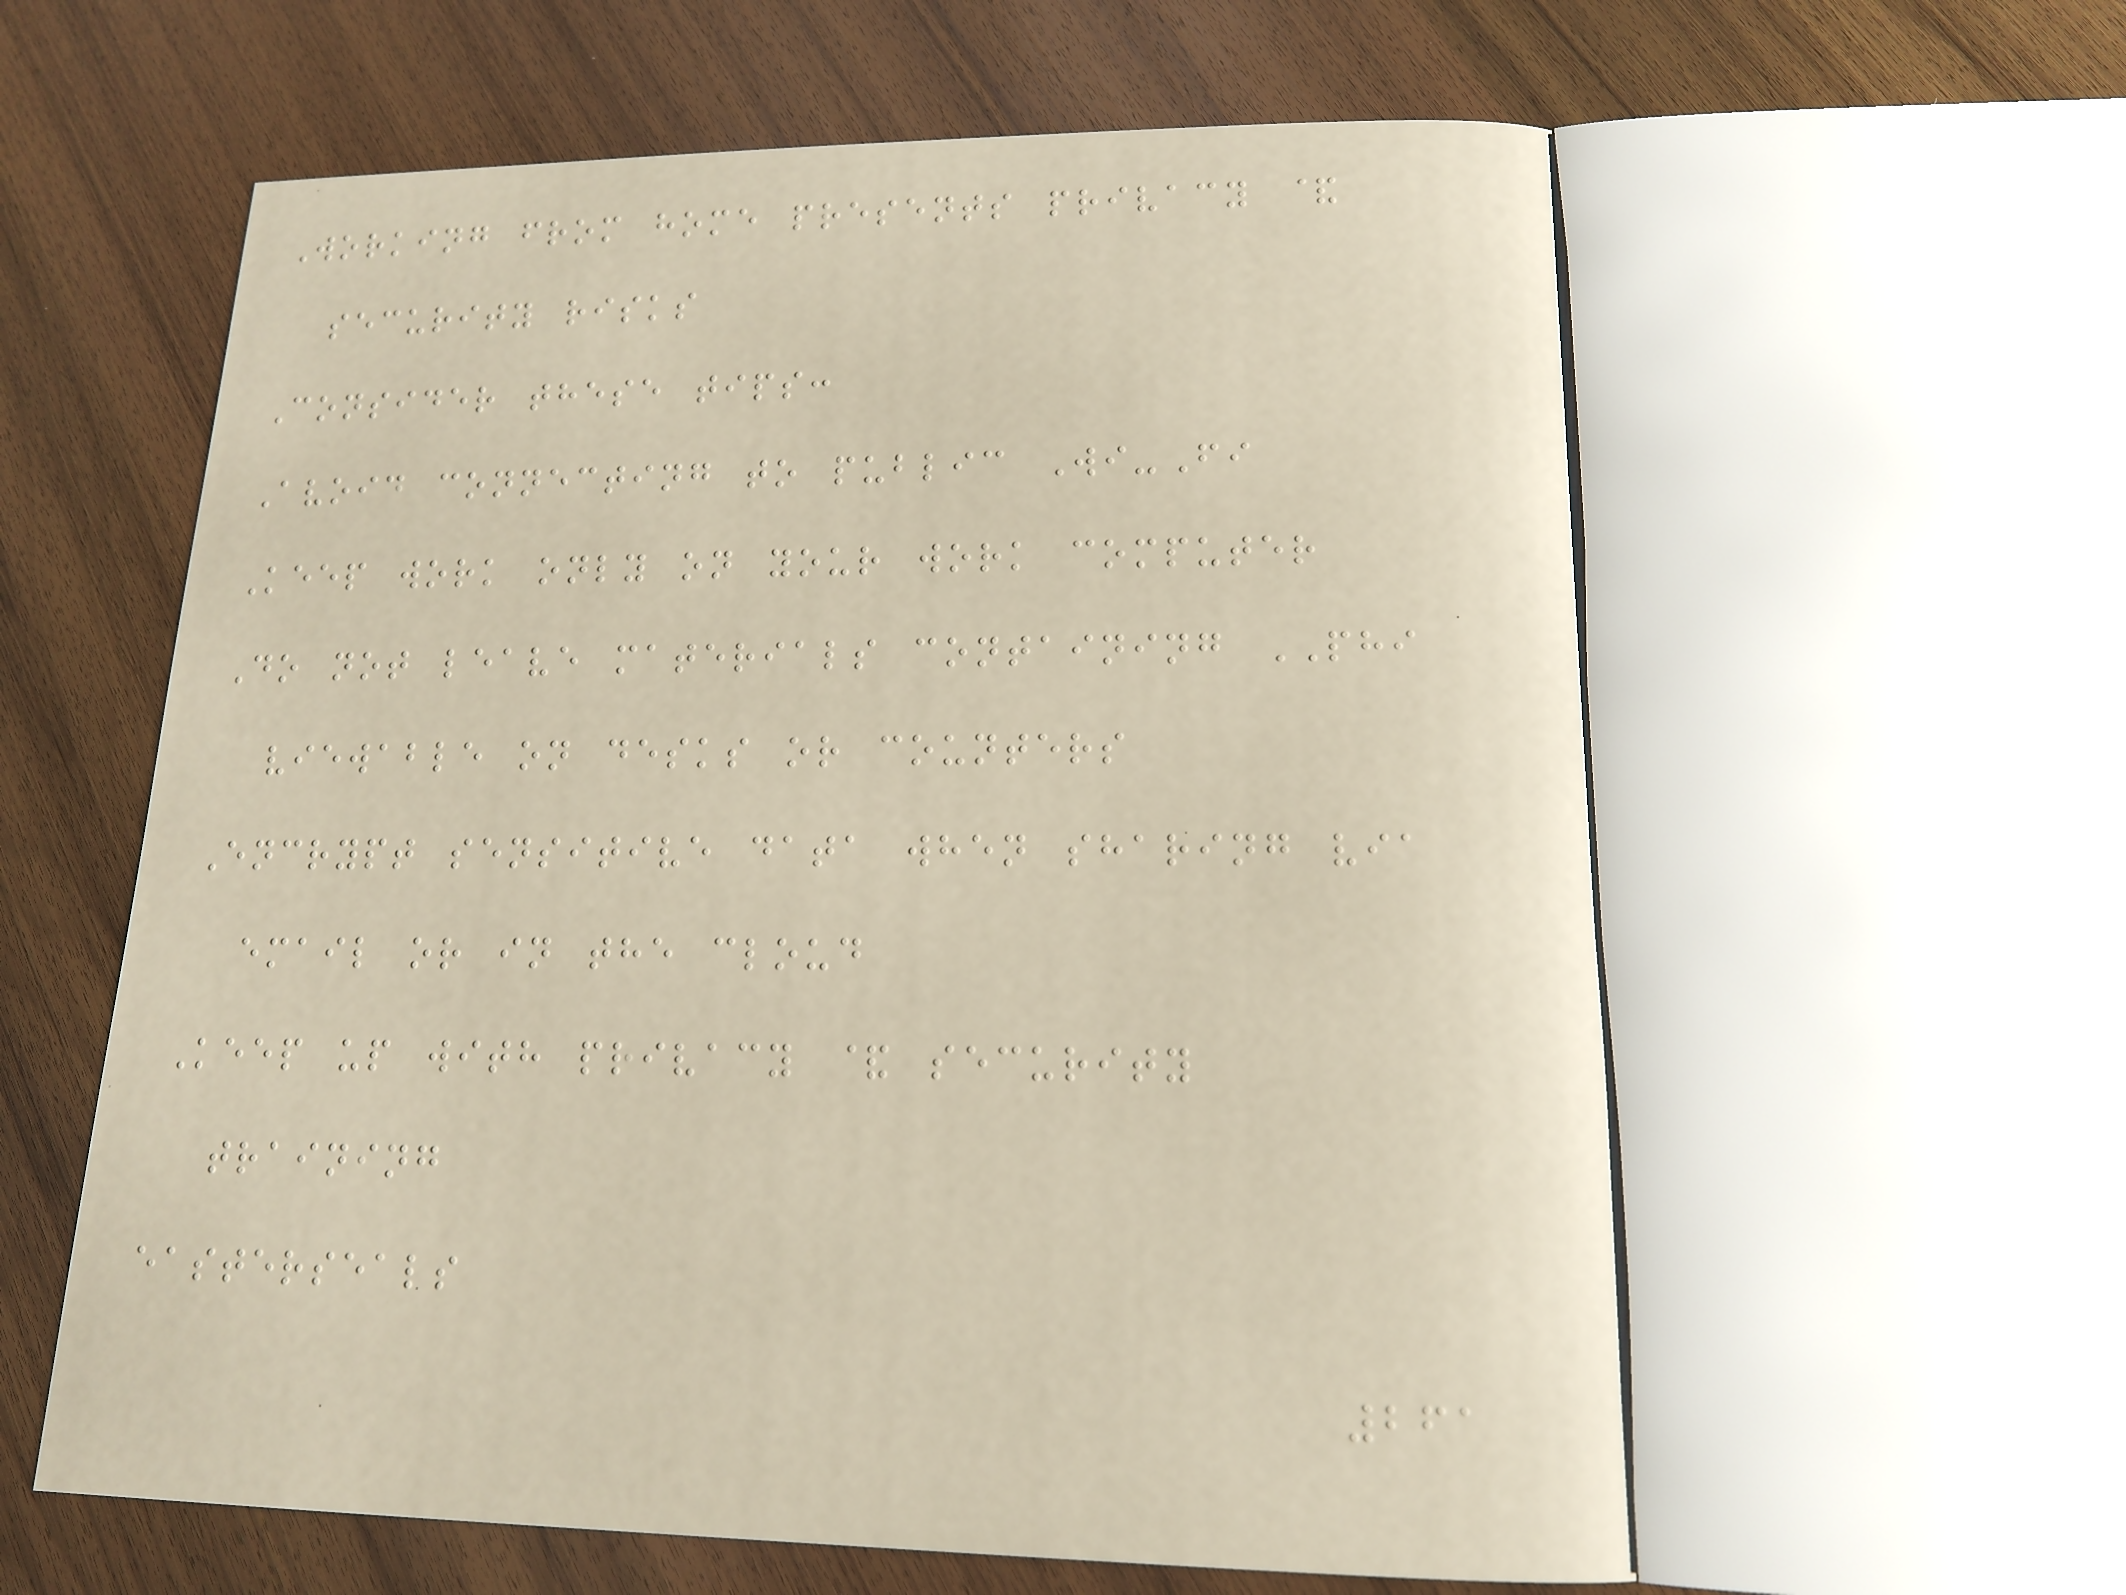Working from home presents privacy &
security risks
Consider these tips:
Avoid connecting to public Wi-Fi
Keep work only on your work computer
Do not leave materials containing PHI
viewable on desks or counters
Encrypt sensitive data when sharing via
email or in the cloud
Keep up with privacy & security
training
easterseals
261
